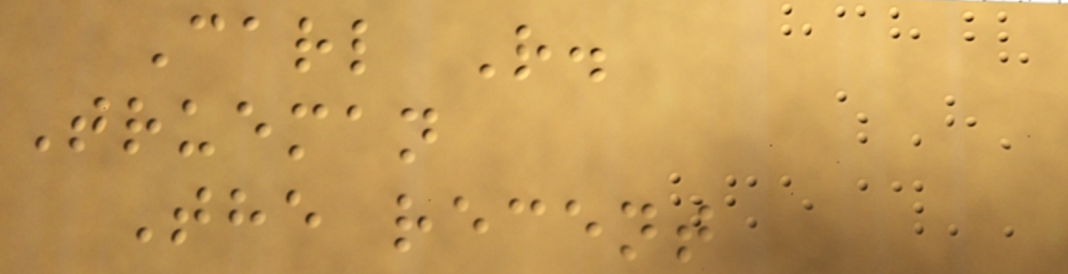Carl R.
Trueman
The recent
